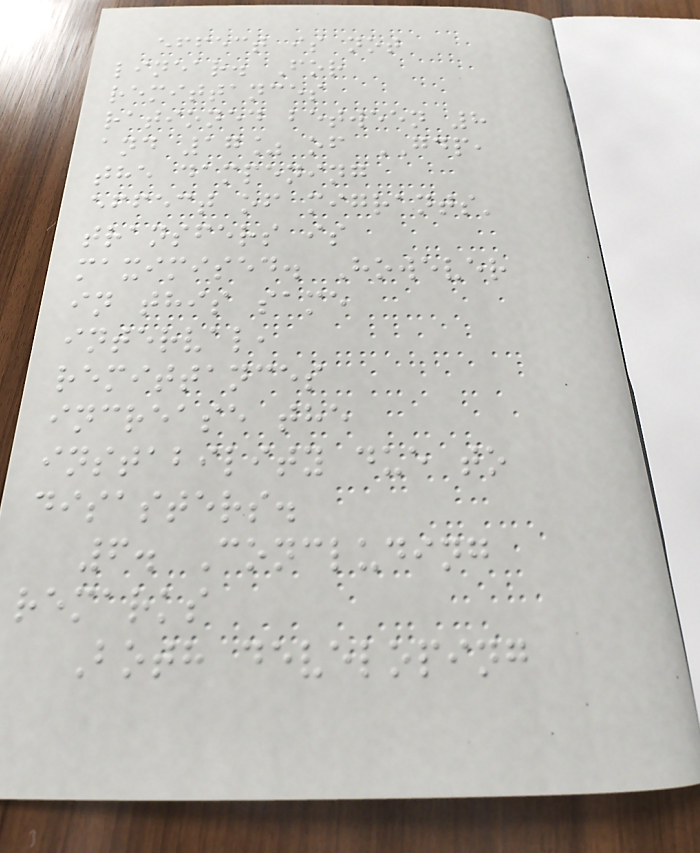effect is not
linear. For
remittances
rationed between 8
and 17% of GDP,
the dampening
effect of migrants'
transfers is
maximised. However
in this same
interval,
remittances
increase the
instability due to
disasters.
6. Concluding
remarks
Both developing
